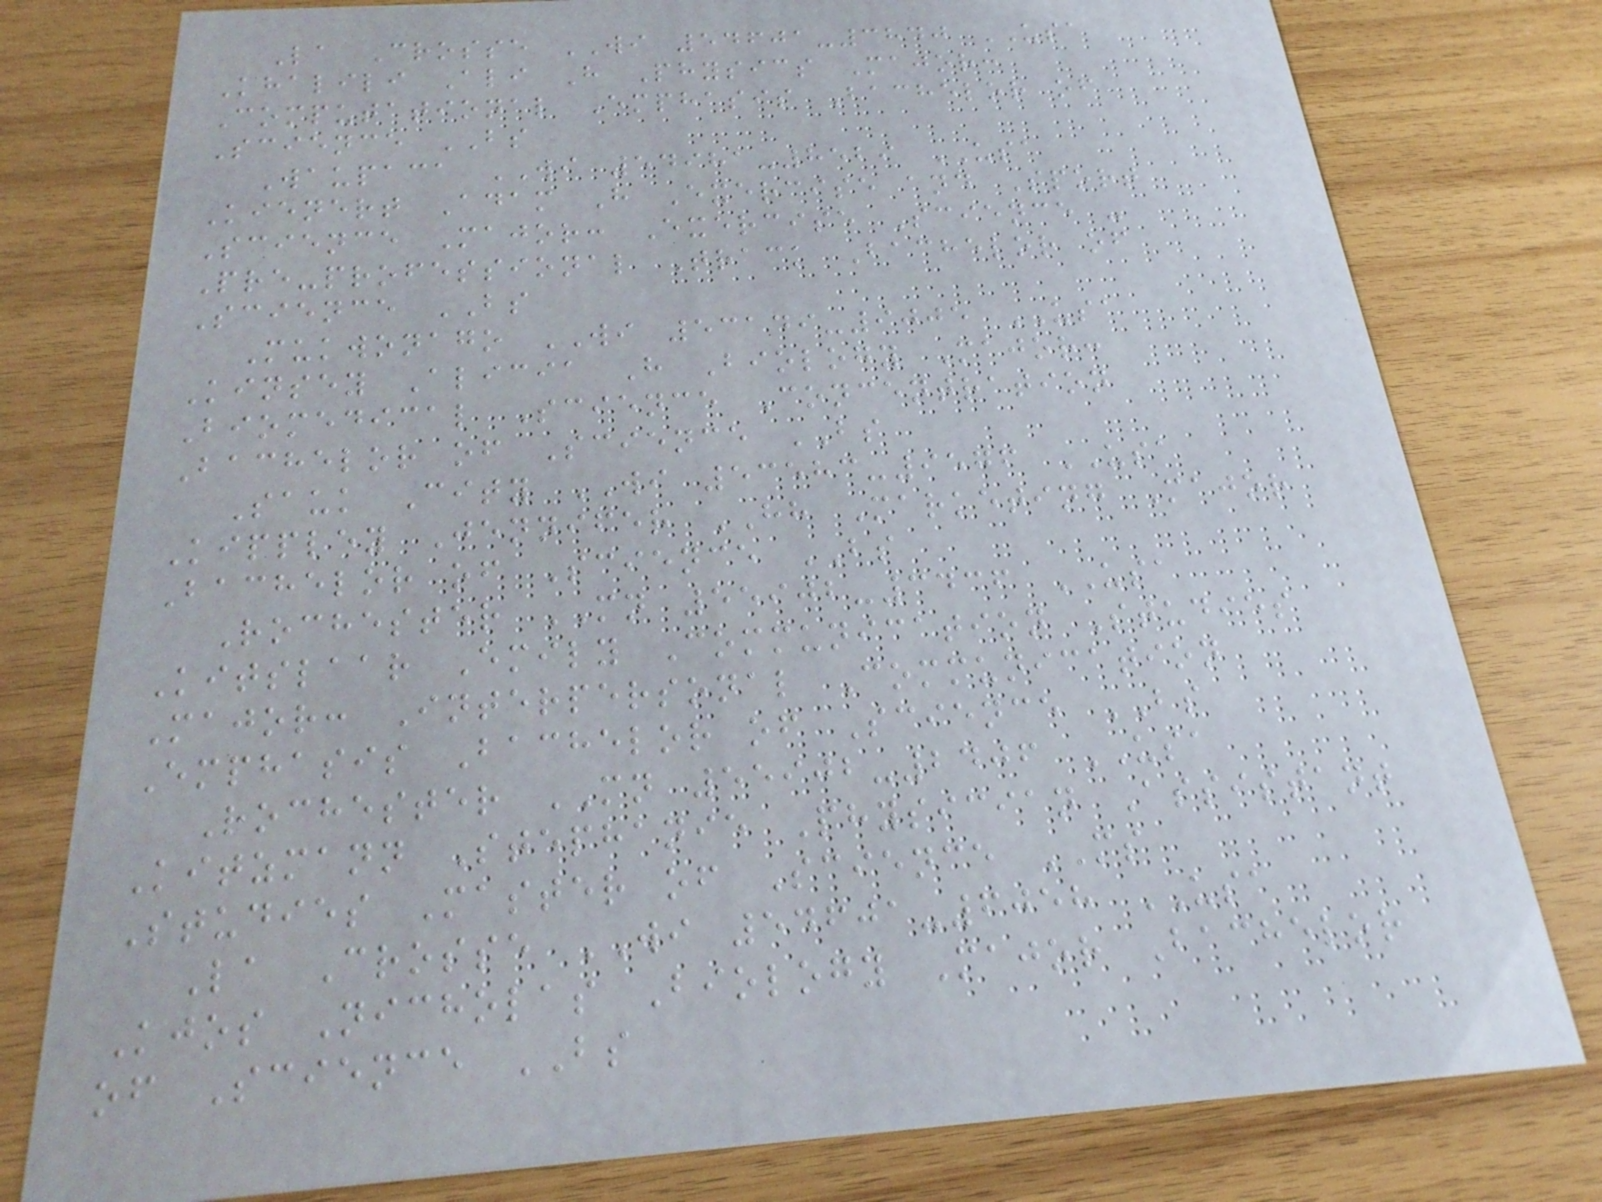La Crosse WI 54601-3840 USA
Khalili Ali H Physics Major:
Computational Emphasis Bachelor of
Science BS
Waupaca WI 54981-8529 USA
Kienert Adam H Exercise and Sport
Science Major: Exercise Science -
Pre-professional Track Bachelor of
Science BS
Mukwonago WI 53149-9005 USA
Kinsey Alicia H Biology Major:
Biomedical Science Concentration
Bachelor of Science BS
Sauk City WI 53583-9576 USA
Kippley Jennifer HH Marketing Major
Bachelor of Science BS
Rochester MN 55902-3436 USA
Kitslaar Emily Communication Studies
Major: Interpersonal Communication
Emphasis Bachelor of Science BS
Rochester MN 55902-2406 USA
Kitzmann Stephanie Physician Assistant
Studies Master of Science MS
La Crosse WI 54601-6058 USA
Kjos Nicholas Biology Major Bachelor
of Science BS
